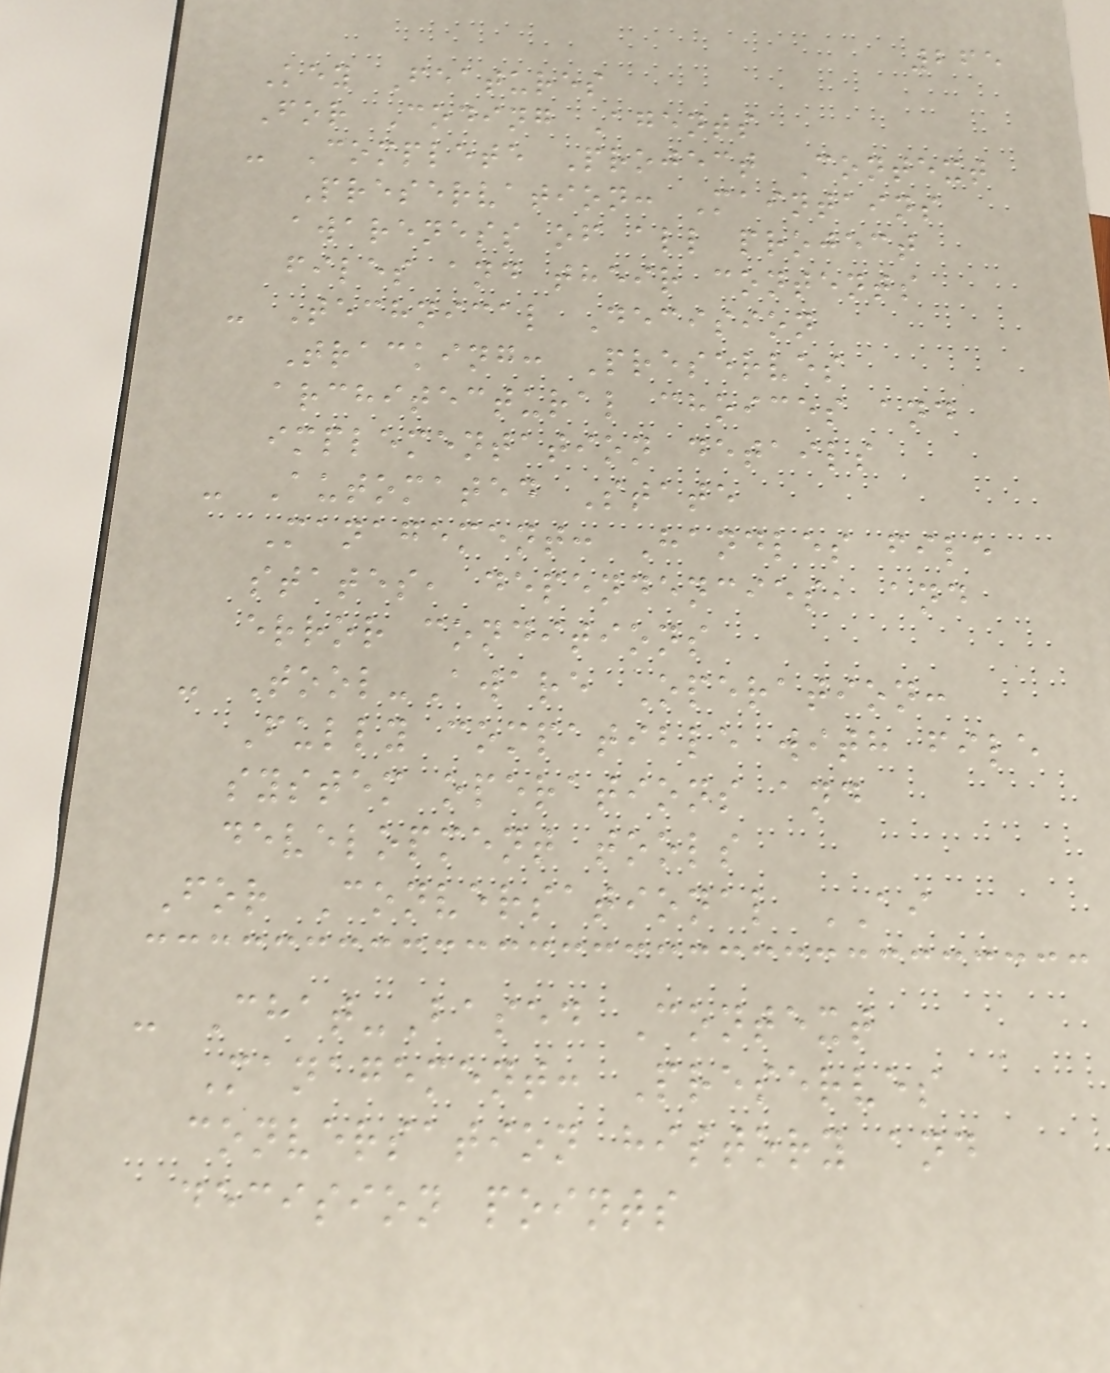265
Key Features
For Coding Agents
- Complete Project Context
Preservation: Maintains
awareness of all project
files and their contents
- Technical Decision
Tracking: Preserves
architectural choices and
implementation details
- Automated State
Management: Handles file
states, dependencies, and
error conditions
- Tool-Aware Operation:
Fully compatible with file
system operations and
development tools
For Conversational AI
- Chat-Based Context
Management: Preserves
conversation history and
decision points
